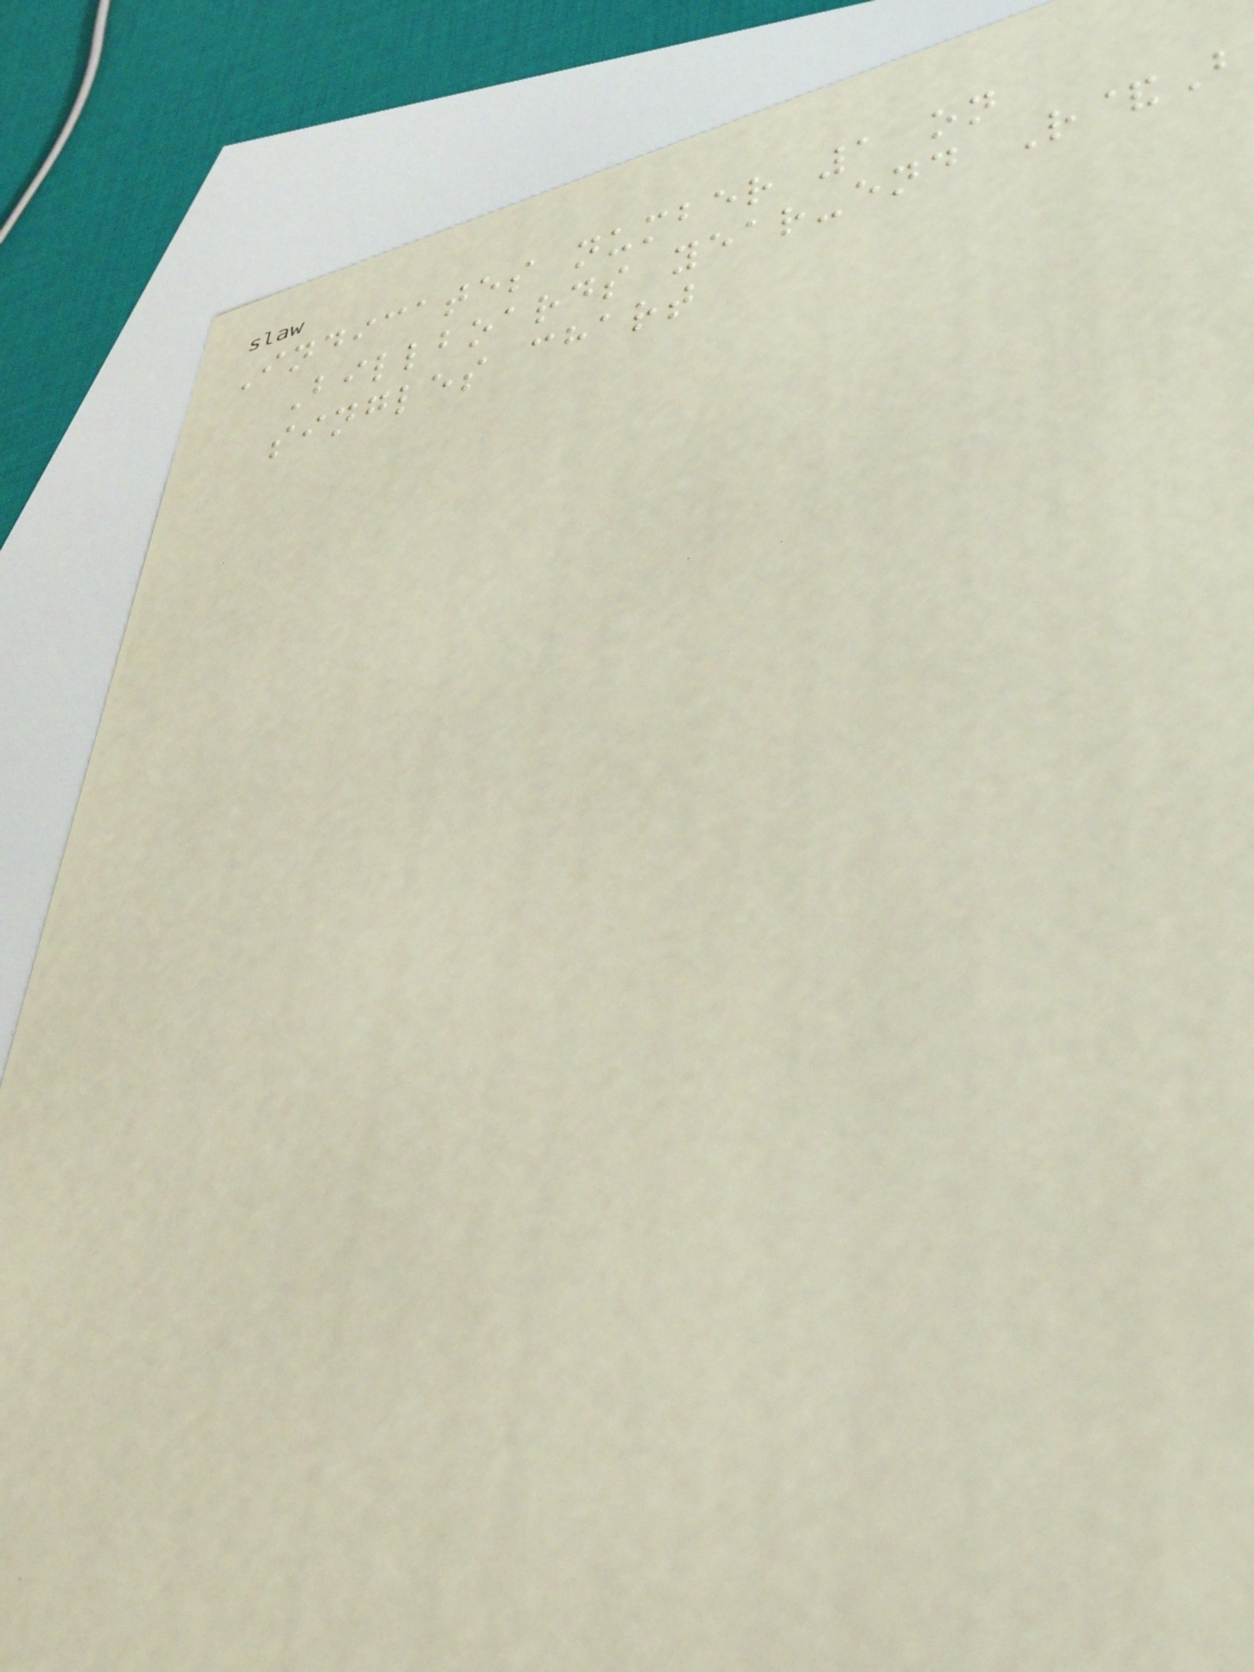Indicates number 1 on
Billboards year-end R&B
singles chart
